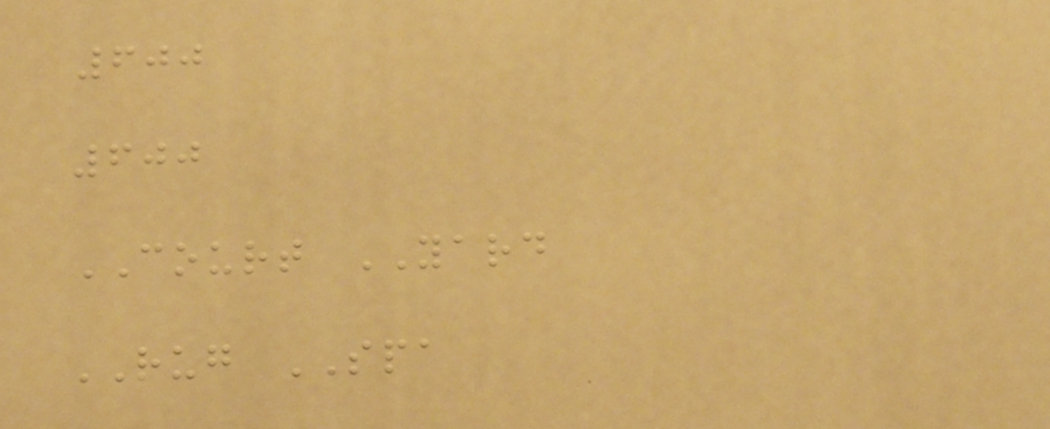600
600
COURT YARD
RUG SPA
